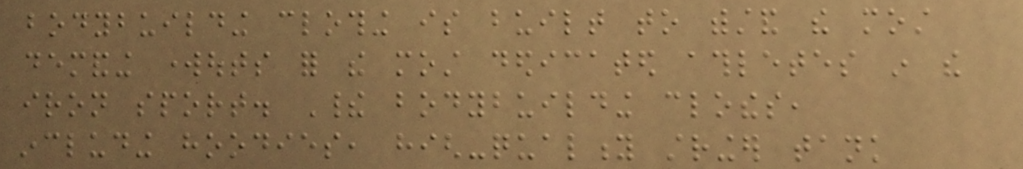bodybuilding clothing is built to withstand the most
demanding workouts for the most dedicated athletes in the
iron sport. Their bodybuilding clothes,
including hoodies, high-quality stringer tank
